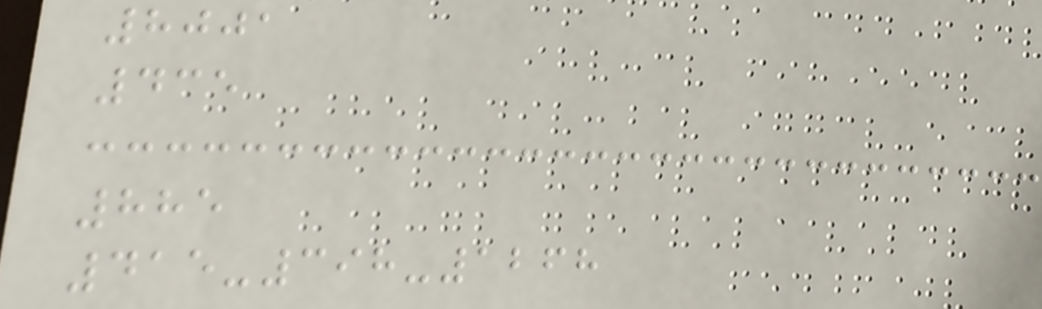8001
435
885
415-398-1268
